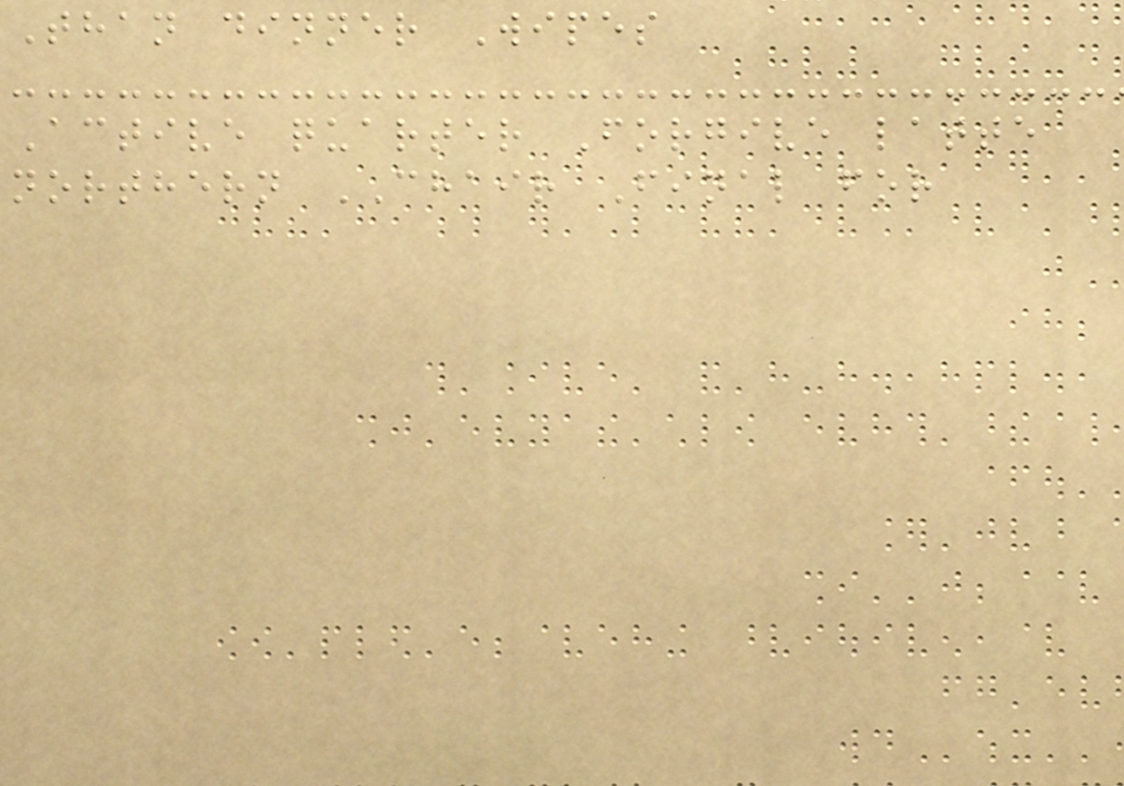Than dinner Wipes
Active quarter Forgive latte
northern CHAIR Final for
